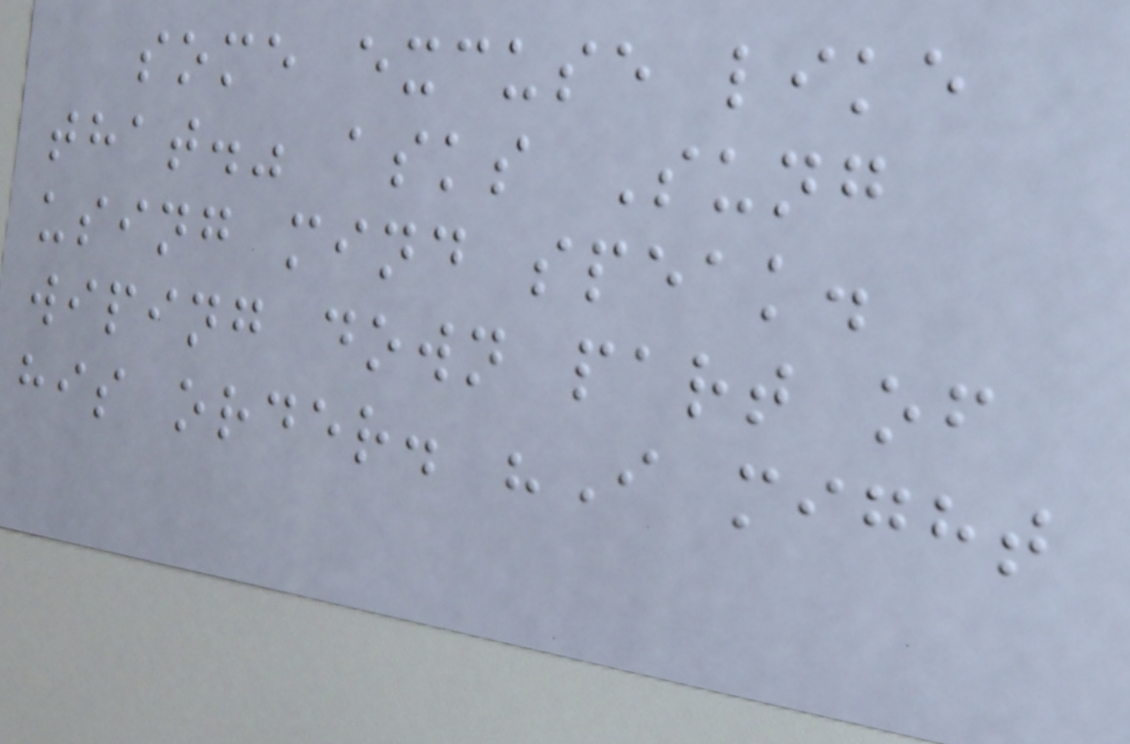some excuse like
that." asks Sung
using mind speak.
wiping down part of
his order. "I might
